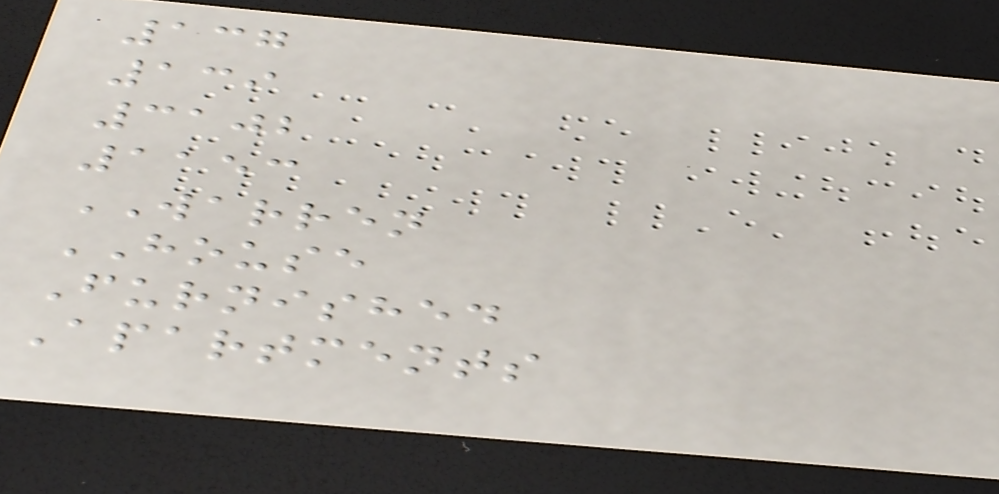137
139
3102
1153
WARREN
HOUSE
Furnished
Apartments
